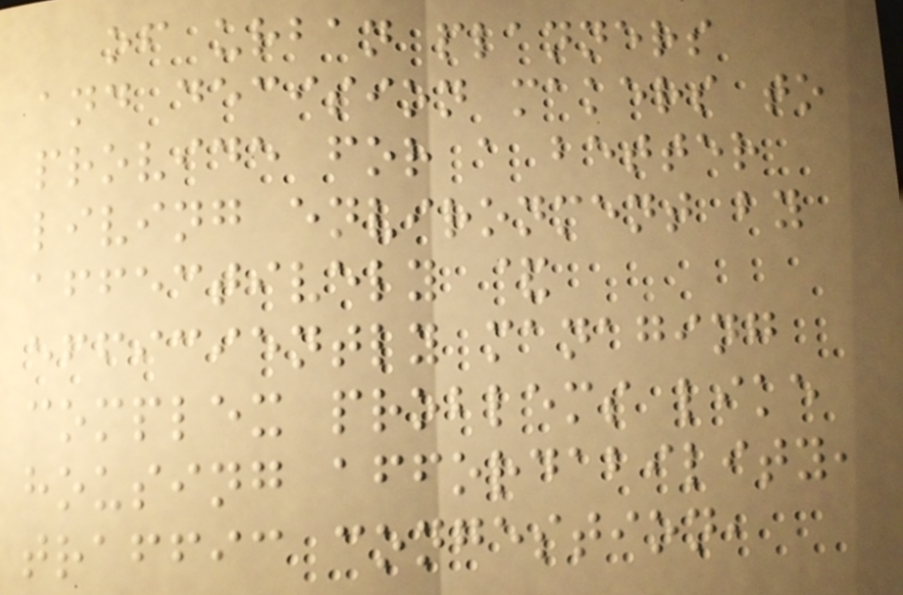of urban planners
and decision makers to
provide for a better
living environment by
affectively &
efficiently managing
complex problems like
housing affordability,
traffic congestion,
